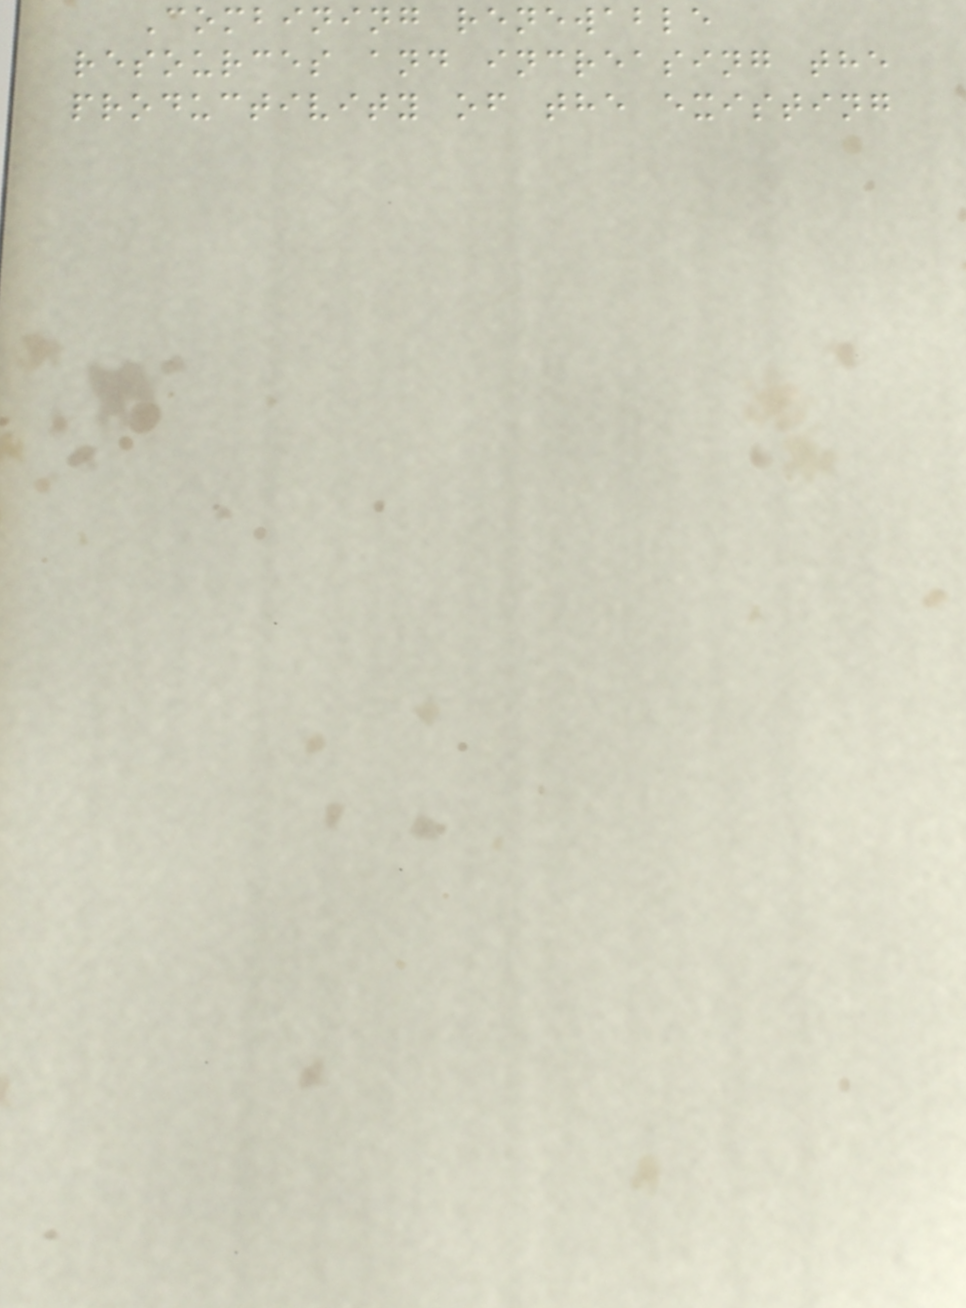Combining renewable
resources and increasing the
productivity of the existing
